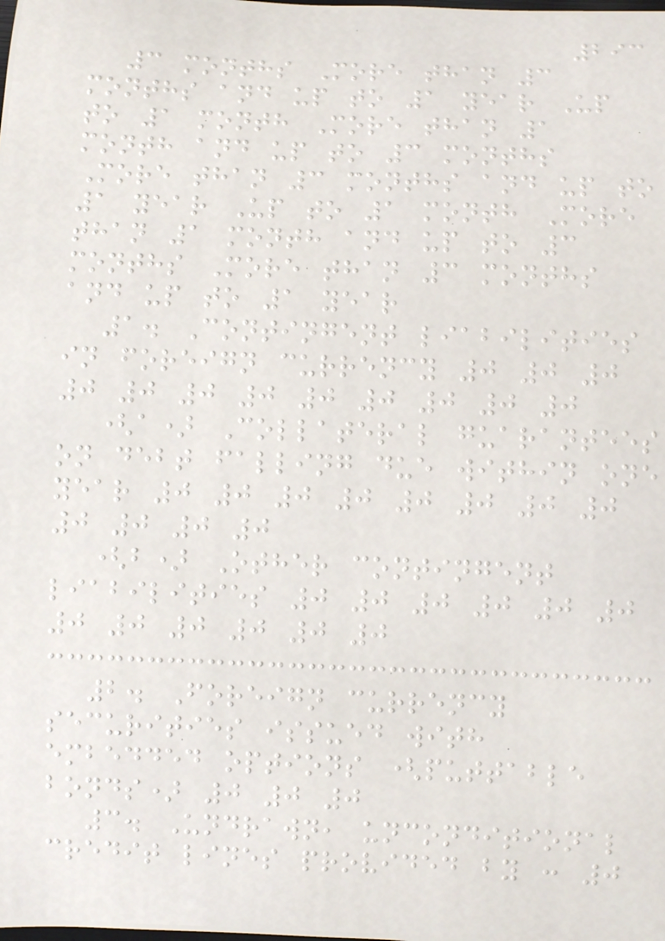293
3 months More than 3
months and up to 1 year Up
to 1 month More than 1
month and up to 3 months
More than 3 months and up to
1 year Up to 1 month More
than 1 month and up to 3
months More than 3 months
and up to 1 year
1. Contingent liabilities
in foreign currency 0 0 0
0 0 0 0 0 0 0 0 0
(a) Collateral guarantees
on debt falling due within one
year 0 0 0 0 0 0 0 0
0 0 0 0
(b) Other contingent
liabilities 0 0 0 0 0 0
0 0 0 0 0 0
2. Foreign currency
securities issued with
embedded options (puttable
bonds) 0 0 0
3. Undrawn, unconditional
credit lines provided by : 0
